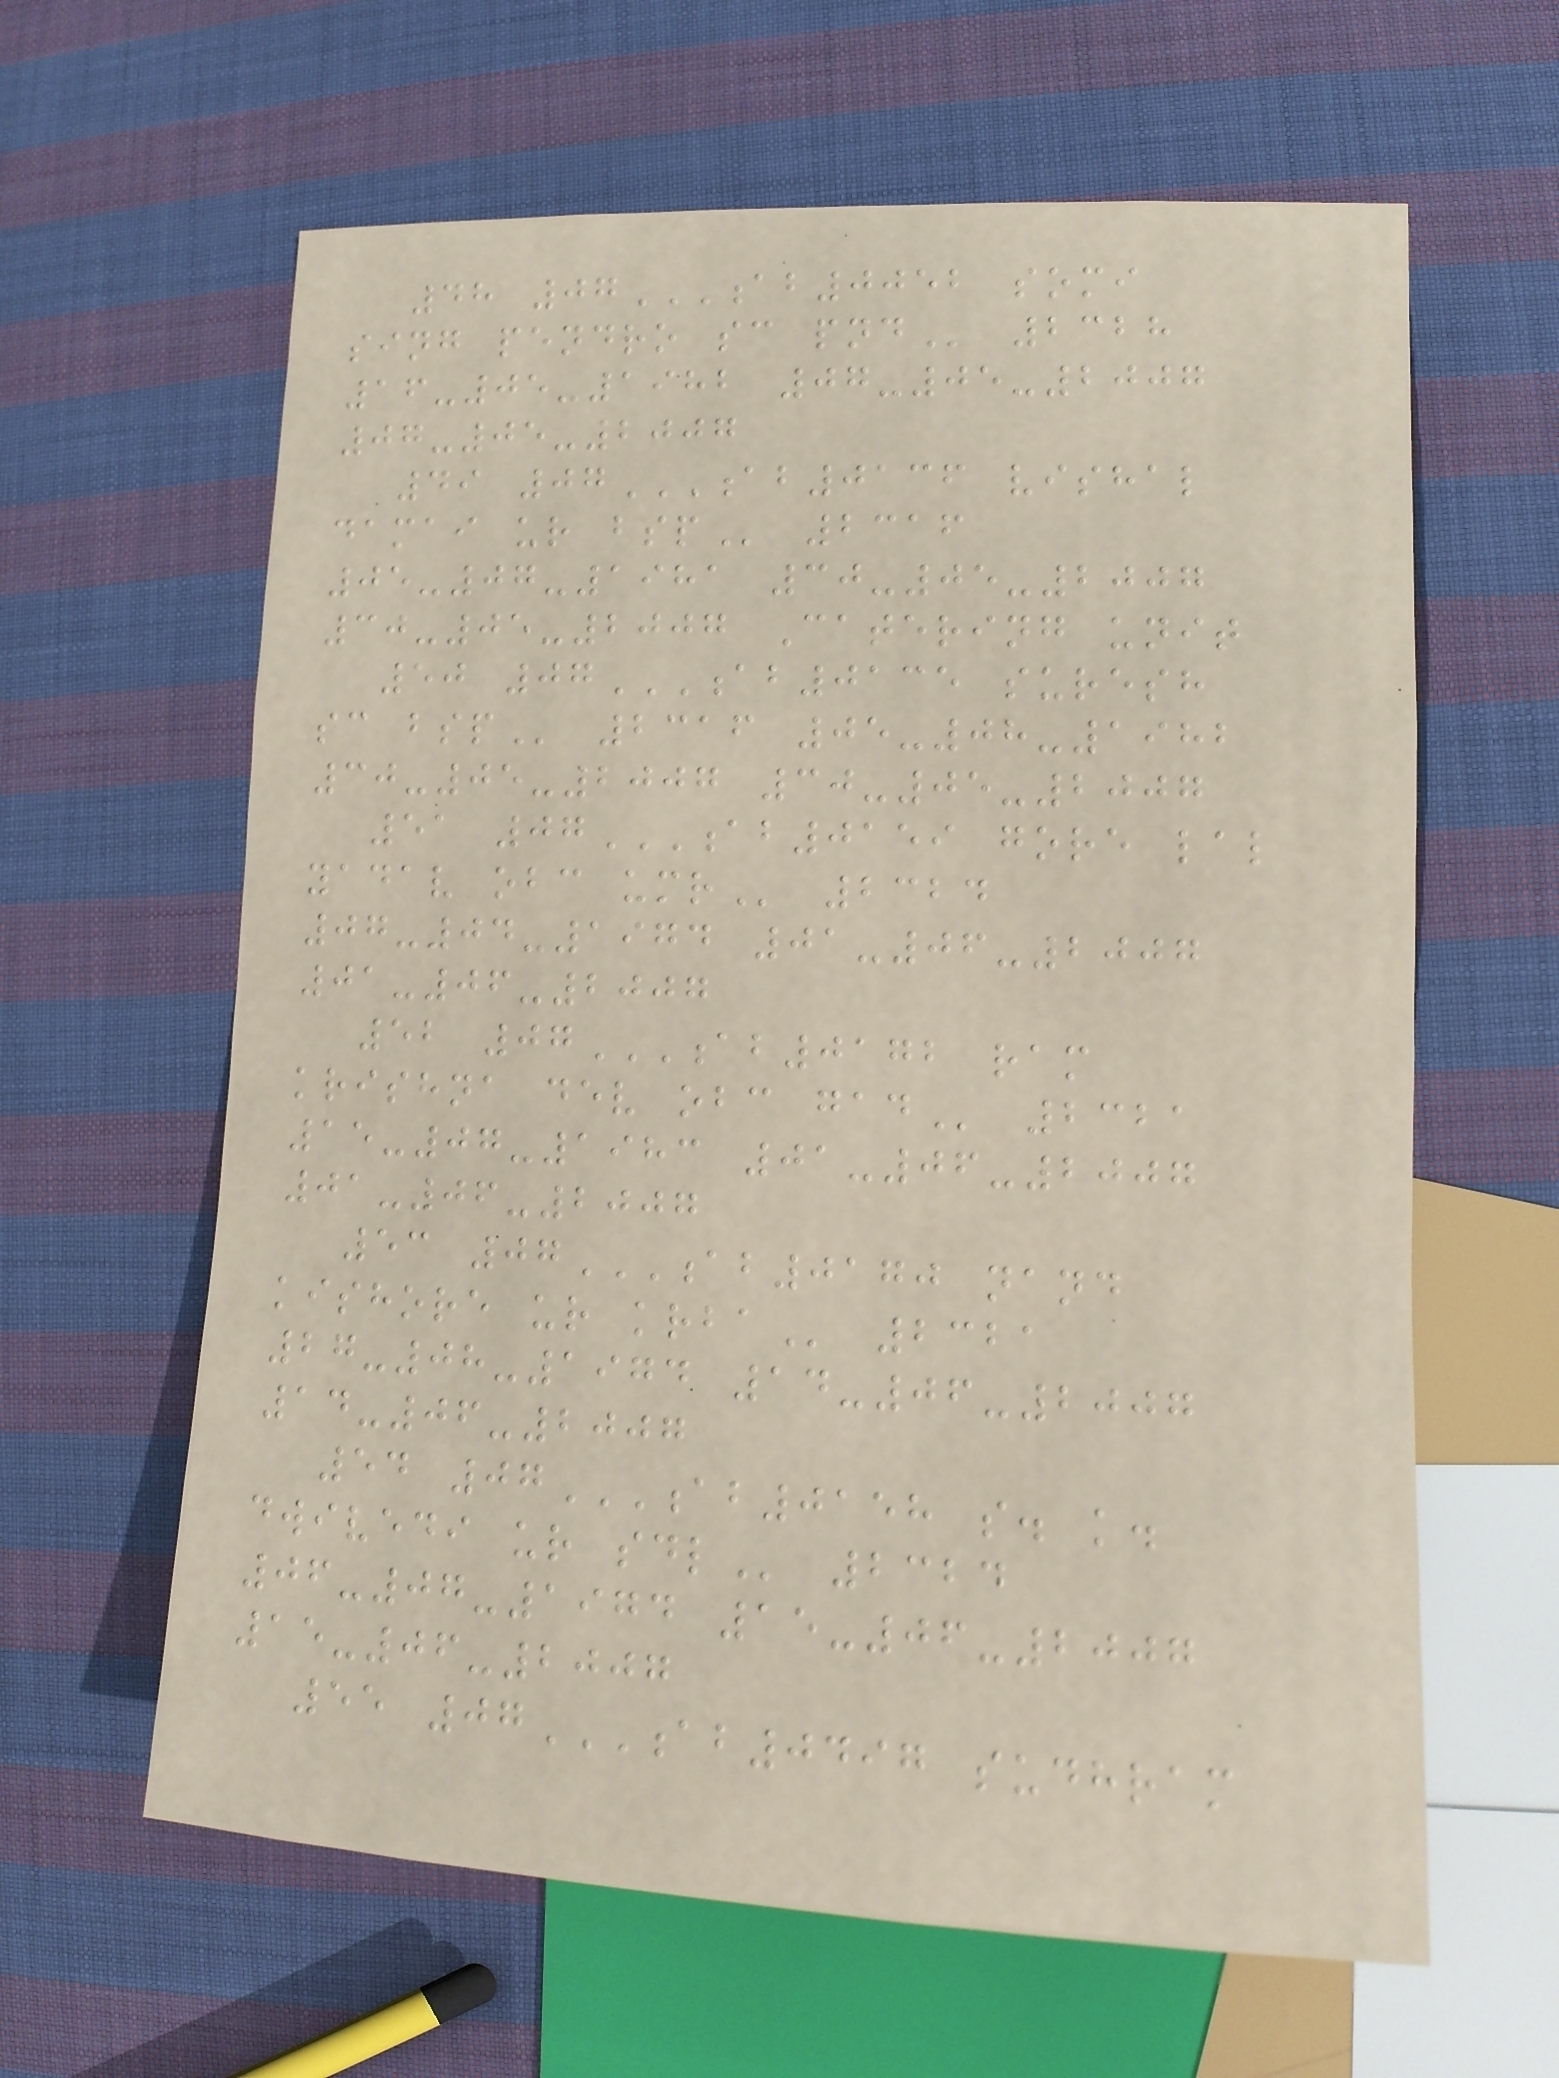48 07AB0052 SOMI
SING PENDRO SC PND 2328
16-05-1982 07-05-2007
07-05-2007
49 07AB0136 VISHAL
DAMAI UR BSP 2316
05-07-1981 30-05-2007
30-05-2007 Catering unit
50 07AB0135 SURESH
SC BSP 2316 05-08-1982
30-05-2007 30-05-2007
51 07AB0159 GORE LAL
YADAV OBC UMR 2324
07-04-1974 01-06-2007
01-06-2007
52 07AB0172 RAM
KRISHNA DEV OBC GAD 2321
15-07-1983 01-06-2007
01-06-2007
53 07AB0170 NAND
KISHORE UR KRBA 2321
27-08-1974 14-06-2007
14-06-2007
54 07AB0158 S. K.
DWIVEDI UR SDL 2324
06-07-1974 15-06-2007
15-06-2007
55 07AB0497 SUDHRAM
